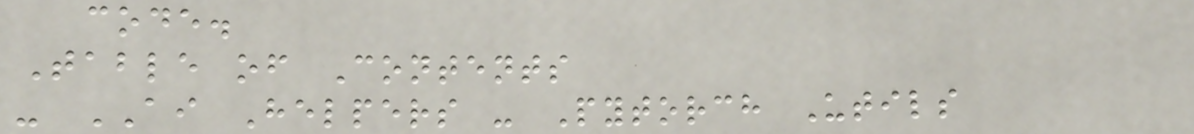code.
Table of Contents
- AI Helpers - Pytorch Utils
